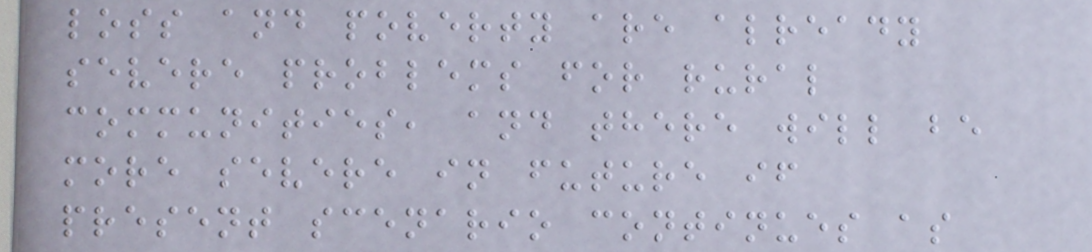loss and poverty are already
severe problems for rural
communities, and there will be
more severe in future if
present scenario continues as
